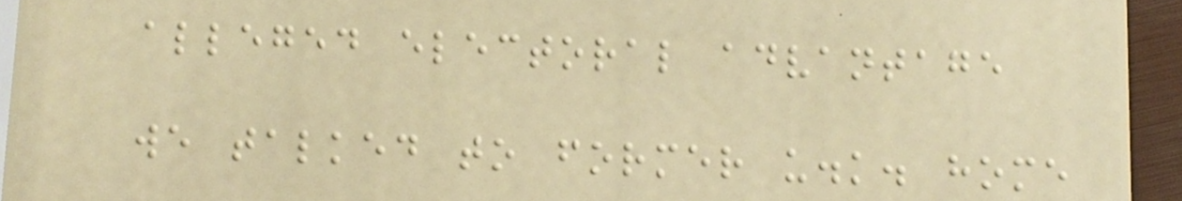alleged electoral advantage
we talked to former u.k. home
